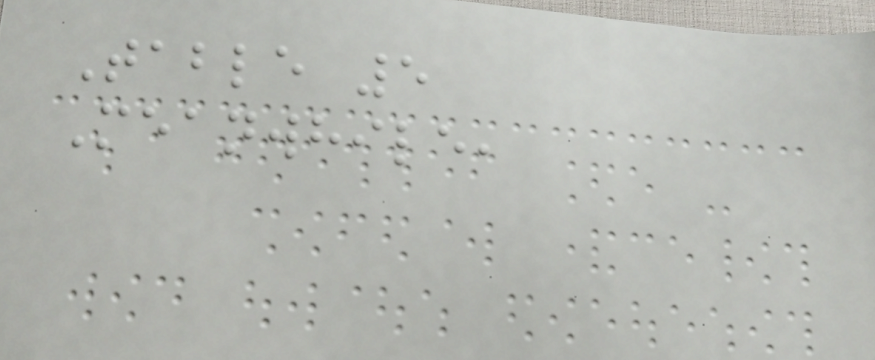Table 5
Meanwhile,
